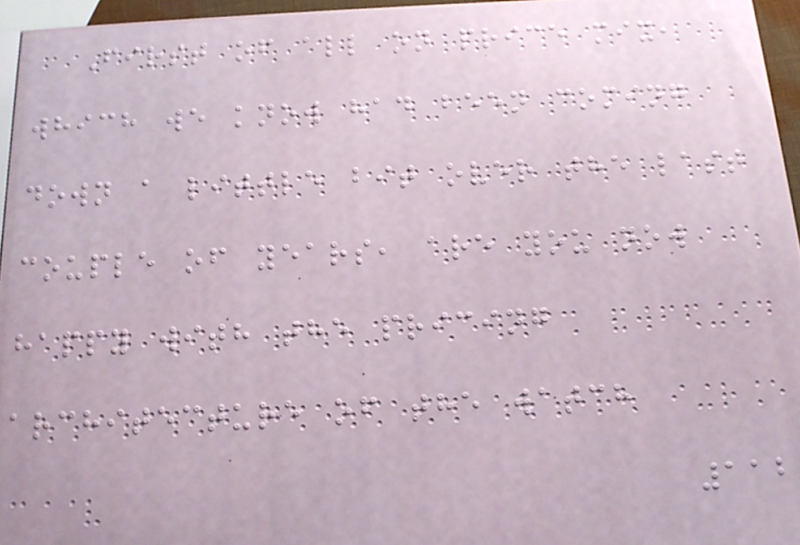First of all on price mix,
which we know had been coming
down a little bit over the last
couple of years, are you now
happy with the pricing
architecture of the watch
112
